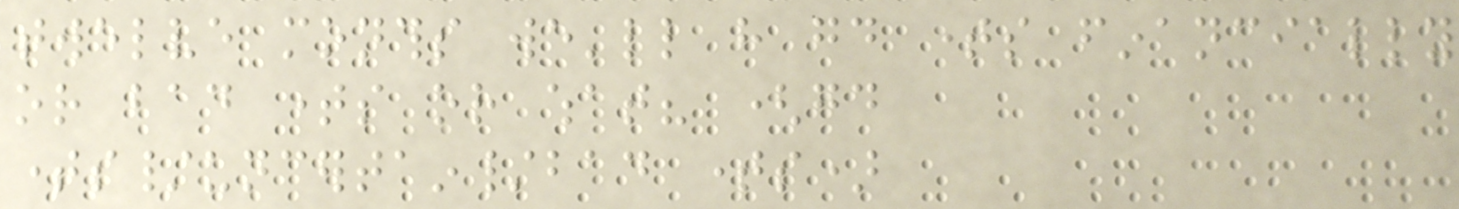twelve months we'll have good times financially
or bad times or what? (good
times/uncertain/bad times)
